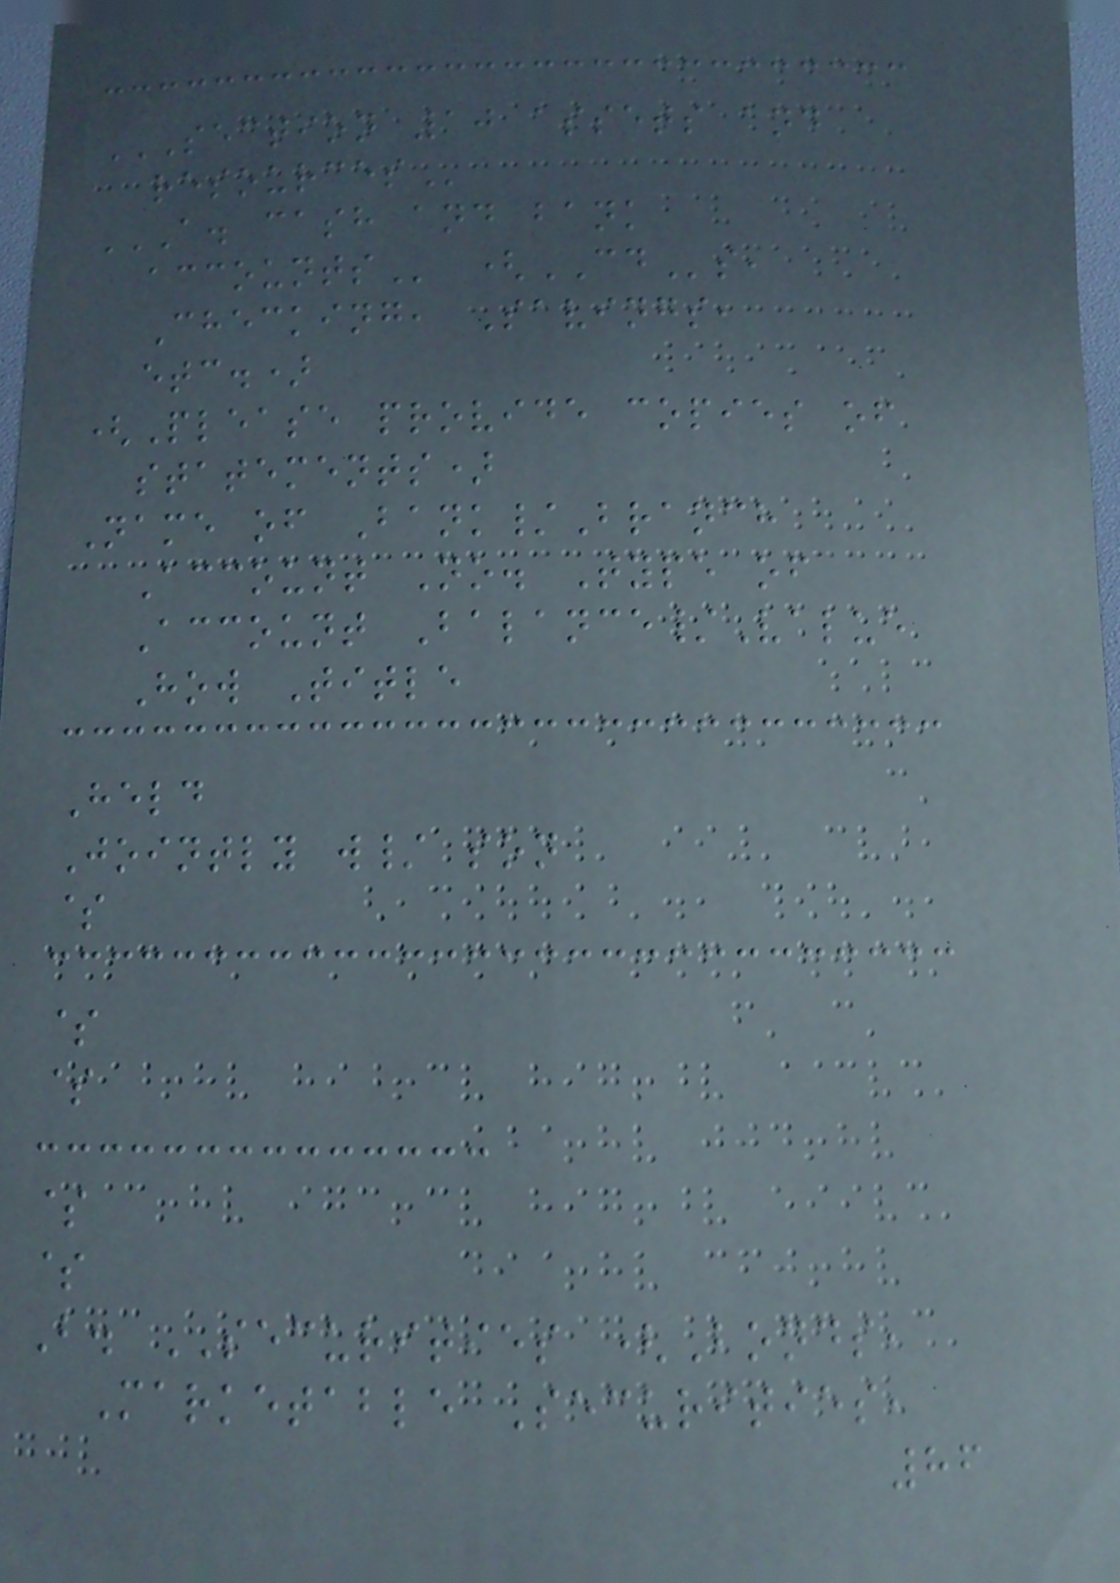SECTION 10 ASSETS AND
RESOURCES
A. CASH AND BANK
ACCOUNTS (CDs,
Checking, Savings,
etc.)
(Please provide copies of
statements)
Name of Bank/Branch
Account No. Type of
Account Balance/Value
How Title
Held
Jointly w/ son
$
$
$
$
$
B. SECURITIES (Bonds,
Marketable Securities,
86
